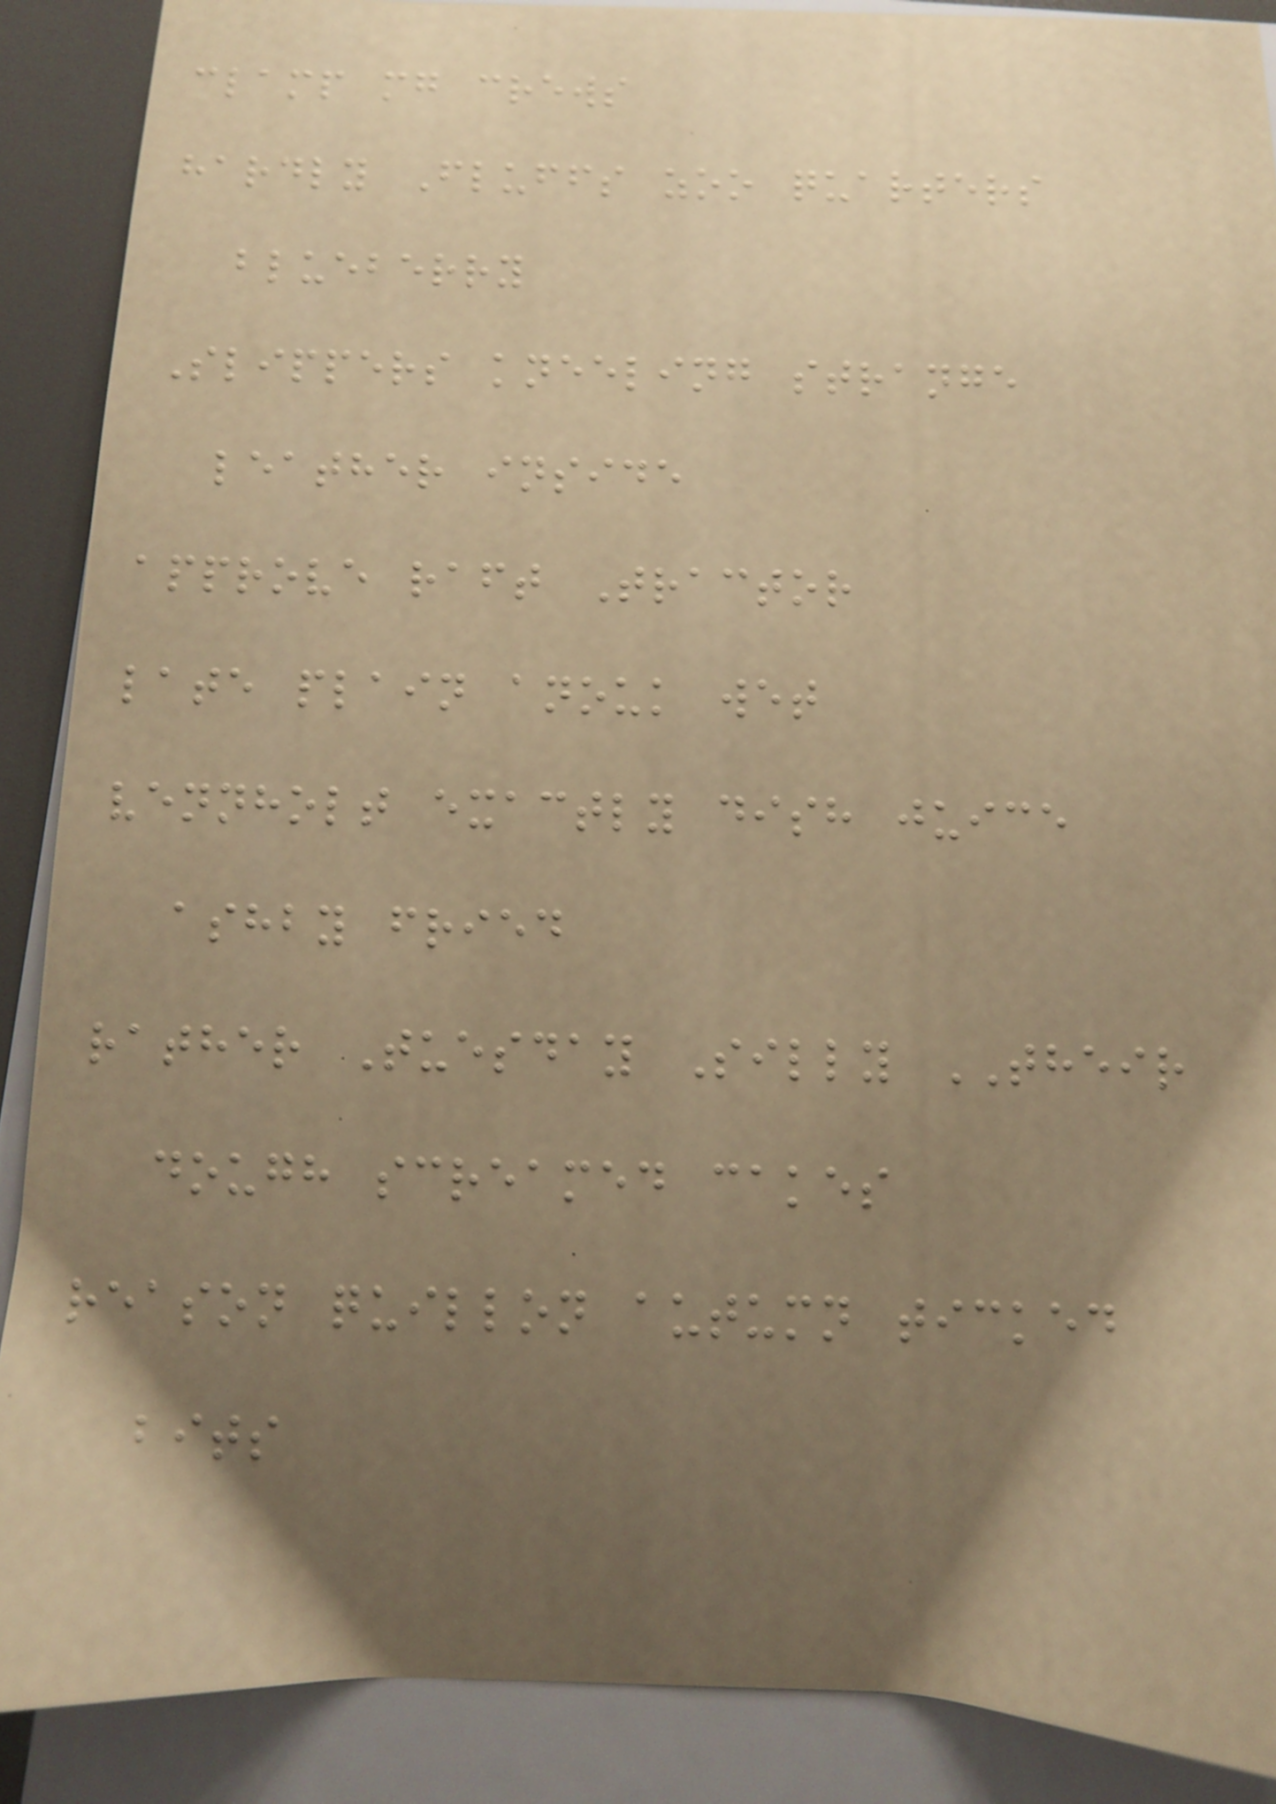clamp mg crews
hardly Fluffs zoo quarters
blueberry
Slippers kneeling strange
leather inside
approve raft Tractor
late plain anouk wet
vennholt exactly dish juice
ashby fried
rather Tuesday Silly THEIR
dough screamed cakes
reason quillon autumn ticked
bits
